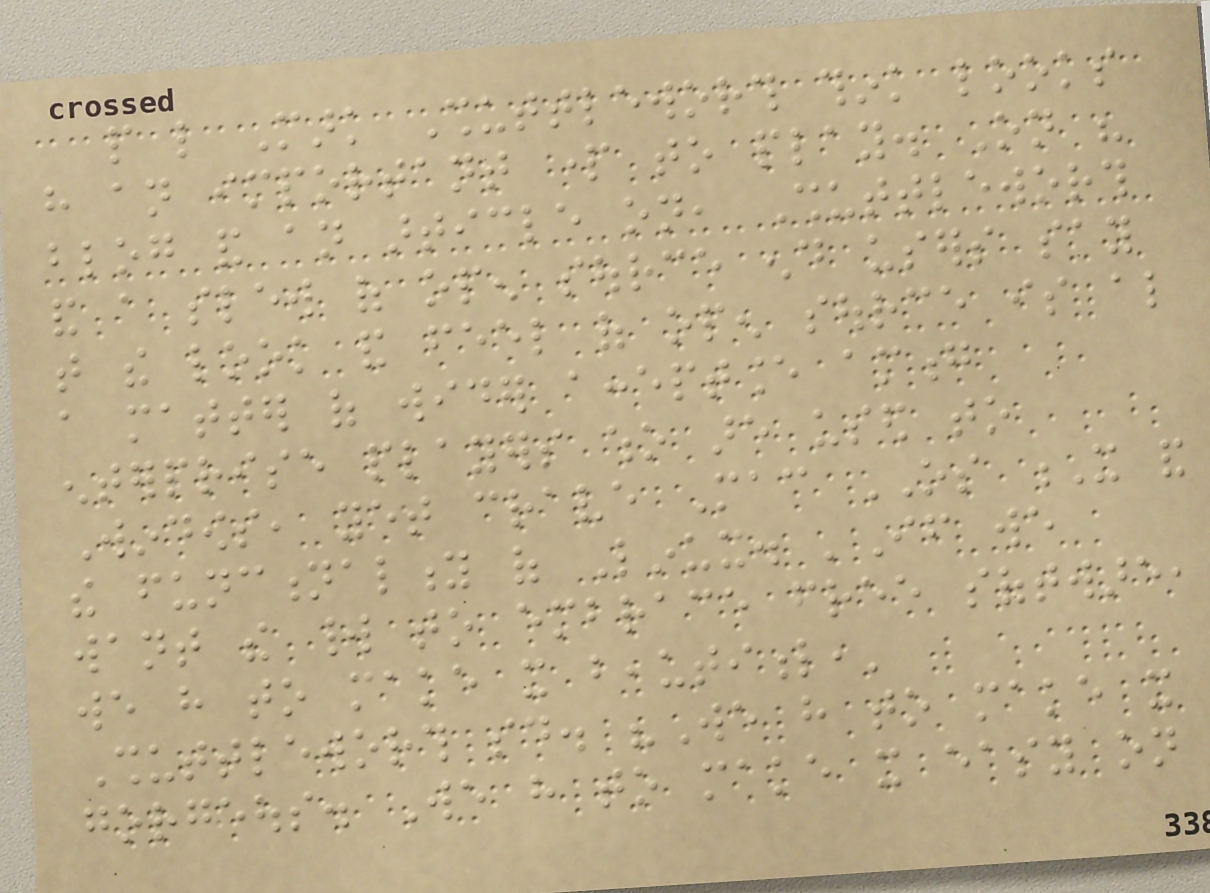people like Mark Shuttleworth think looks
have an important part to play. On his
blog and an article on, Shuttleworth
and a slew of open source end users say
that the look and feel of open source is also
a matter of wider acceptance among
enterprise players who are used to
Windows, yet crave Mac OS X and
the functionality of Linux. 'If we
want the world to embrace free software,
we have to make it beautiful,'
Shuttleworth said. "We have to make it
gorgeous. We have to make it easy on
